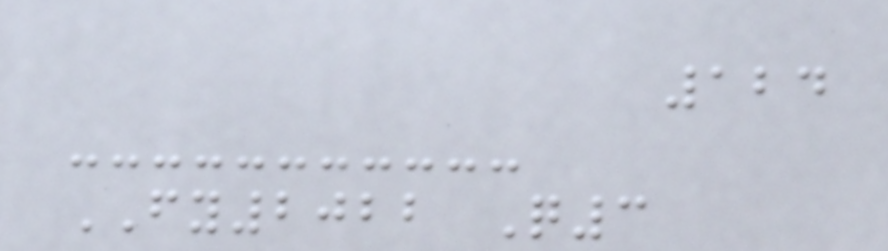124
FY2022 Q3
